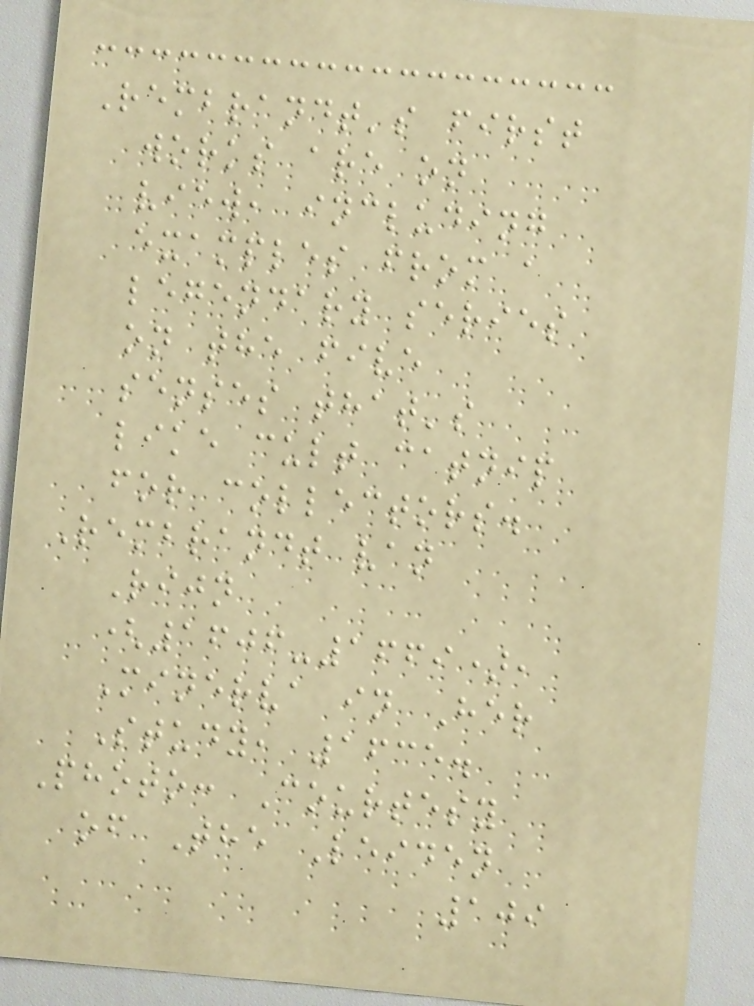Rembrandt's first
works are on
view, including
examples from a
legendary series
on the five
senses that's
like cult catnip
for collectors.
Rembrandt van
Rijn
(1606-1669),
Minerva in Her
Study, 1635.
Photo: Courtesy
of The Leiden
109
